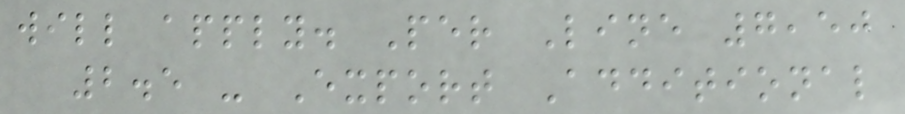will apply. Per Line 7,50
2.5 - Export Additional
